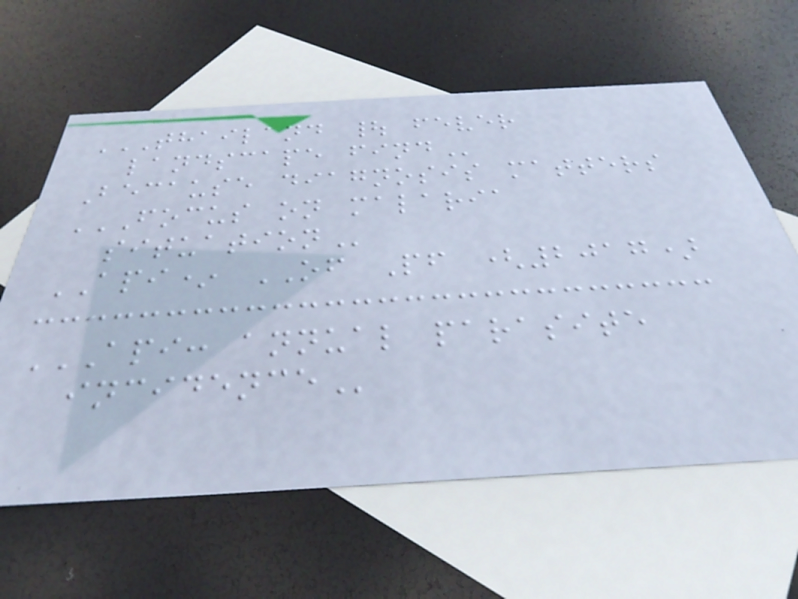THAILAND | FEVER
LANDSCAPE FIND
Because diagnosis matters
FOCUS ON MALARIA
SITUATION
API* OF Pf (2017)
API: ANNUAL PARASITE
INCIDENCE
